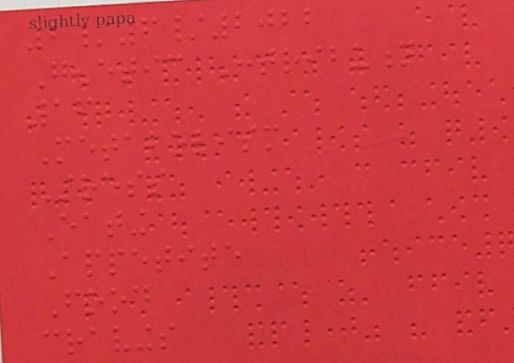2/6/2022
Genetic Contribution
16
Metabolism
Stress
Eating
Appetite
Food
cravings
